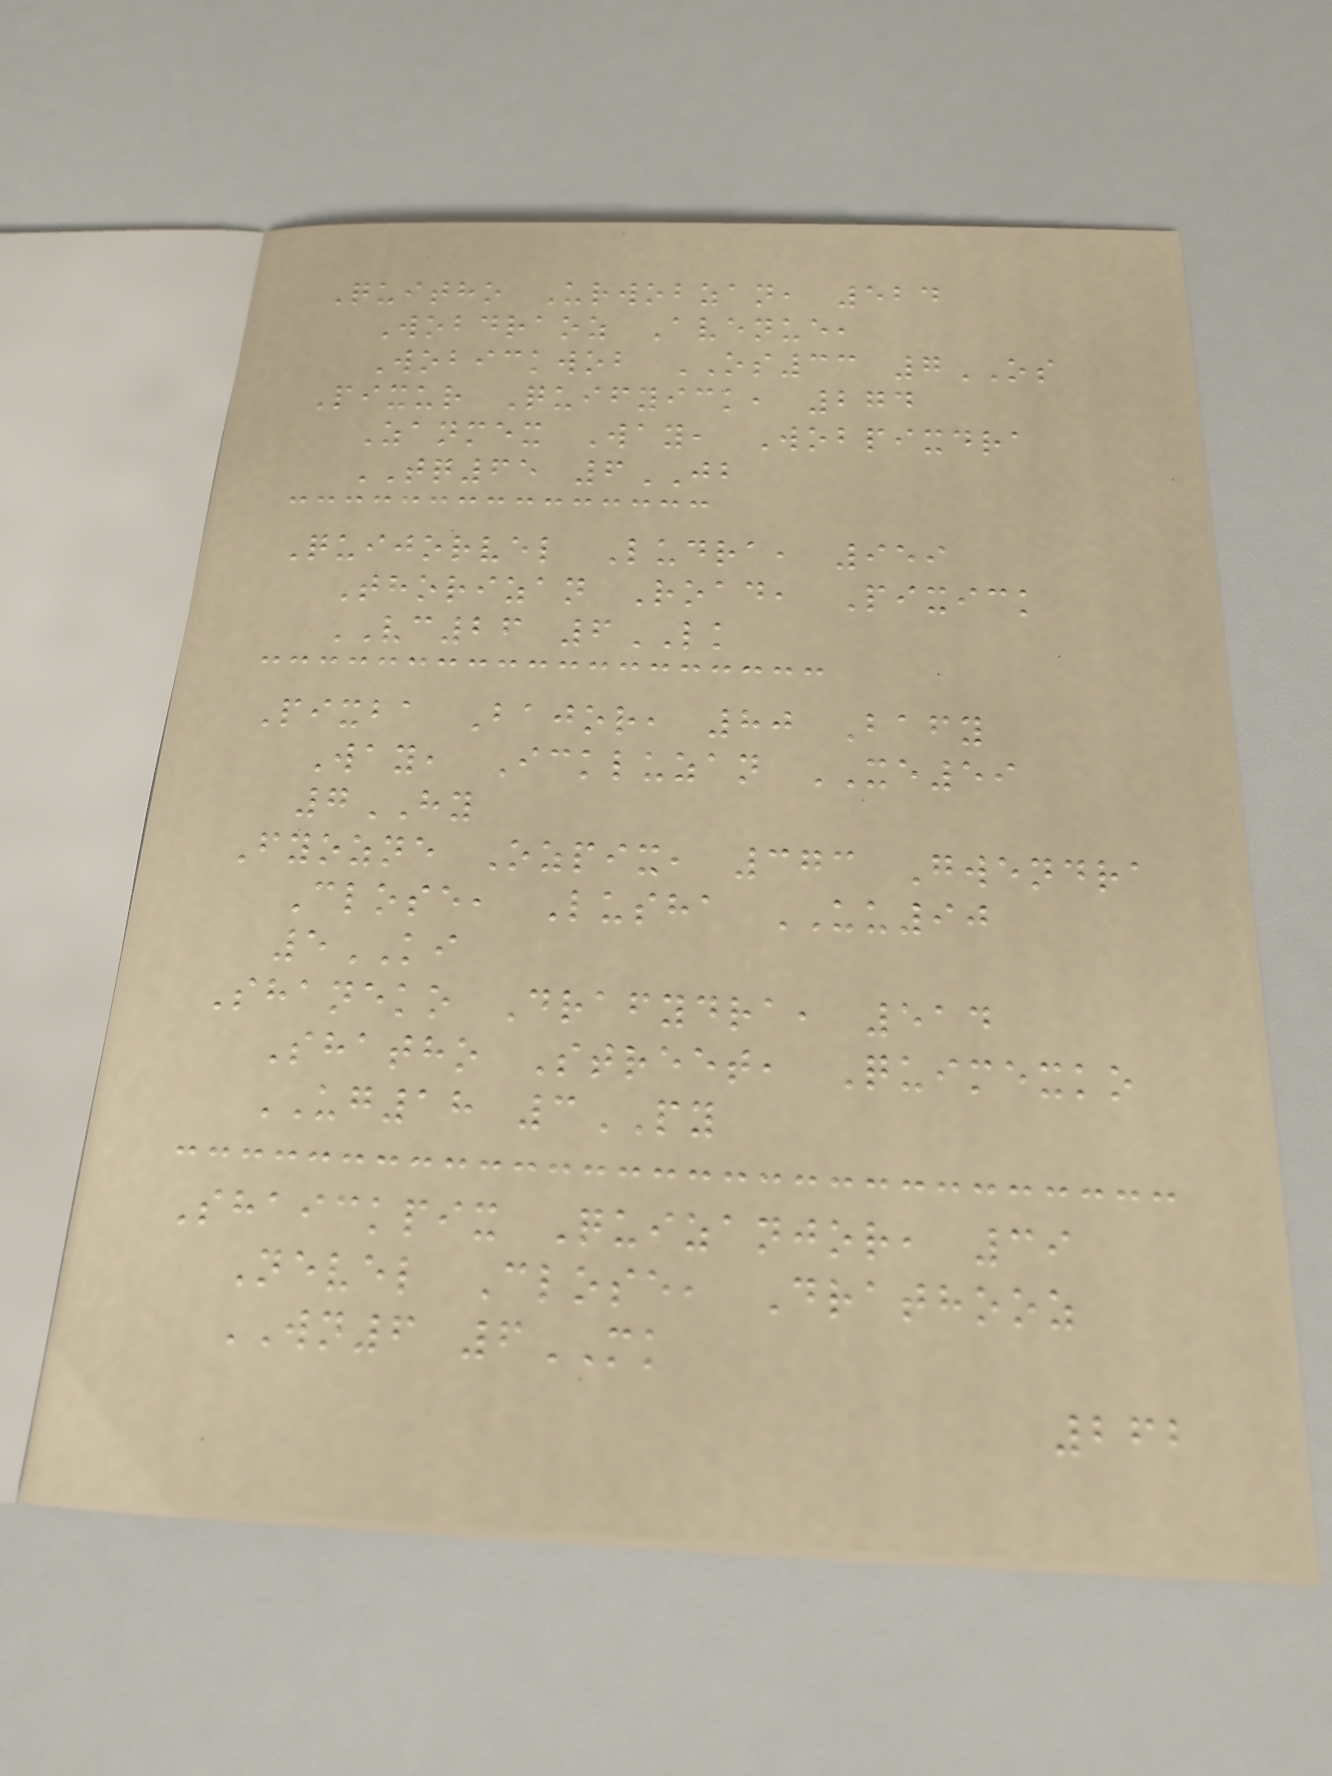Quitho Urwobzan, 524
Wobdraoz Avenue,
Wobickwob OS33 7OS
Pixur Quifyick, 274
Zanmex Way, Wobpixdra
TQ65 6JB
Quijorvel Ludra, 959
Thorizan Road, Pixick
VC26 6LK
Pixba Bajor, 80 Bafy
Way, Ickluzan XE59
7HY
Fyozne Ozpix, 373 Gwendra
Close, Lusha UU90
5KI
Shaneko Drafydra, 514
Shatho Street, Quimexko
UG18 3PY
Shaickpix Quizanjor, 39
Nevel Close, Drathooz
WN6 6MK
262
